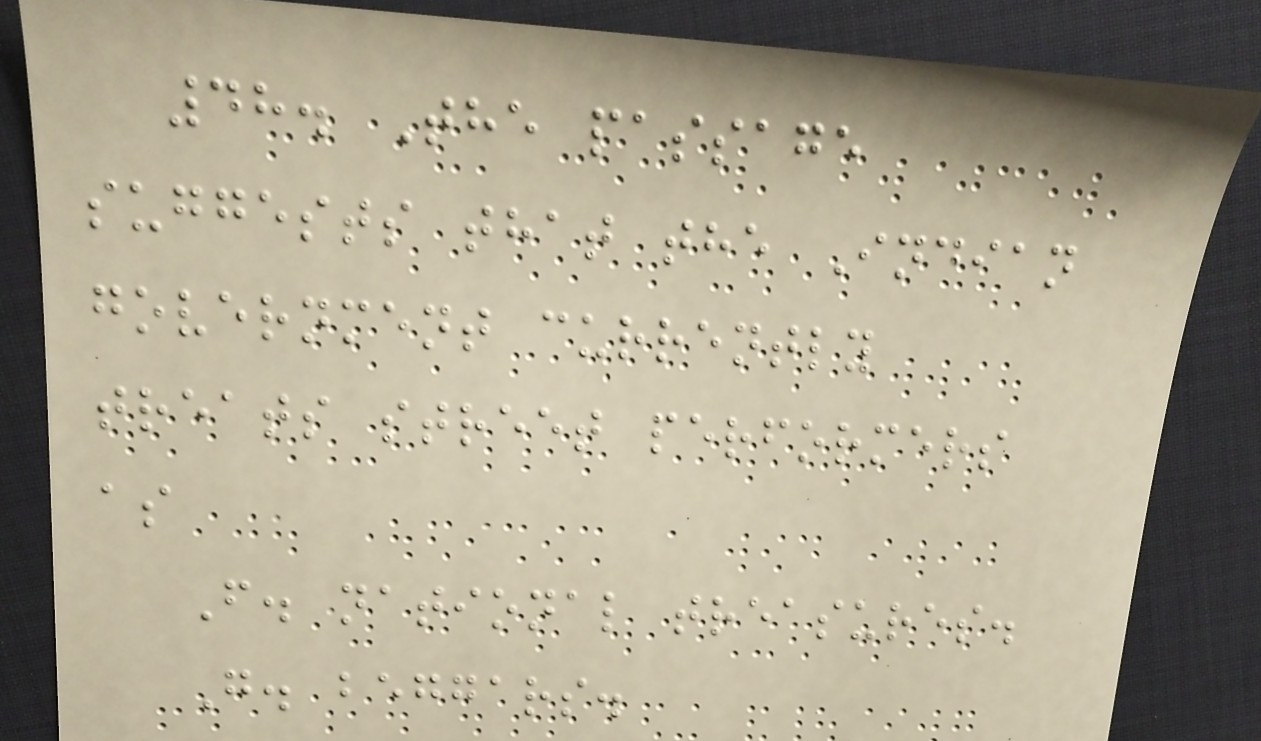48. The passage
suggests that the Indian
government currently
treats street performers
as
F. national treasures.
G. beggars.
